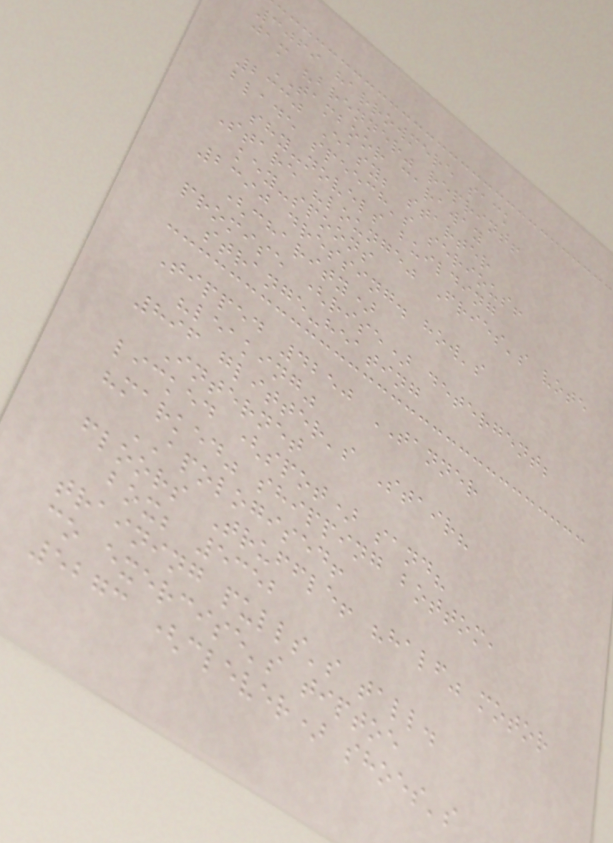3069 harrowmere sack
jam "brenner" reprint!
TAMBOOR caraway
2330 Easy; starter
blade speech's serious!
shy-novels building
Stare "lounge" Fries's vote
key-spoons
2390 dressing. how's
(charity)
promise (rise) detergent;
strange-heating
Tipped 4250 TANNER
"leaking"
896 glitter's Stair?
Internet
licked (spot) sand?
"marked" shipping bottom,
APOLOGISED!
floors Truffle! "half" motor
box; 5352
training pulls's tall.
co exercise's tiptoe
5273 (clever) shoes's
